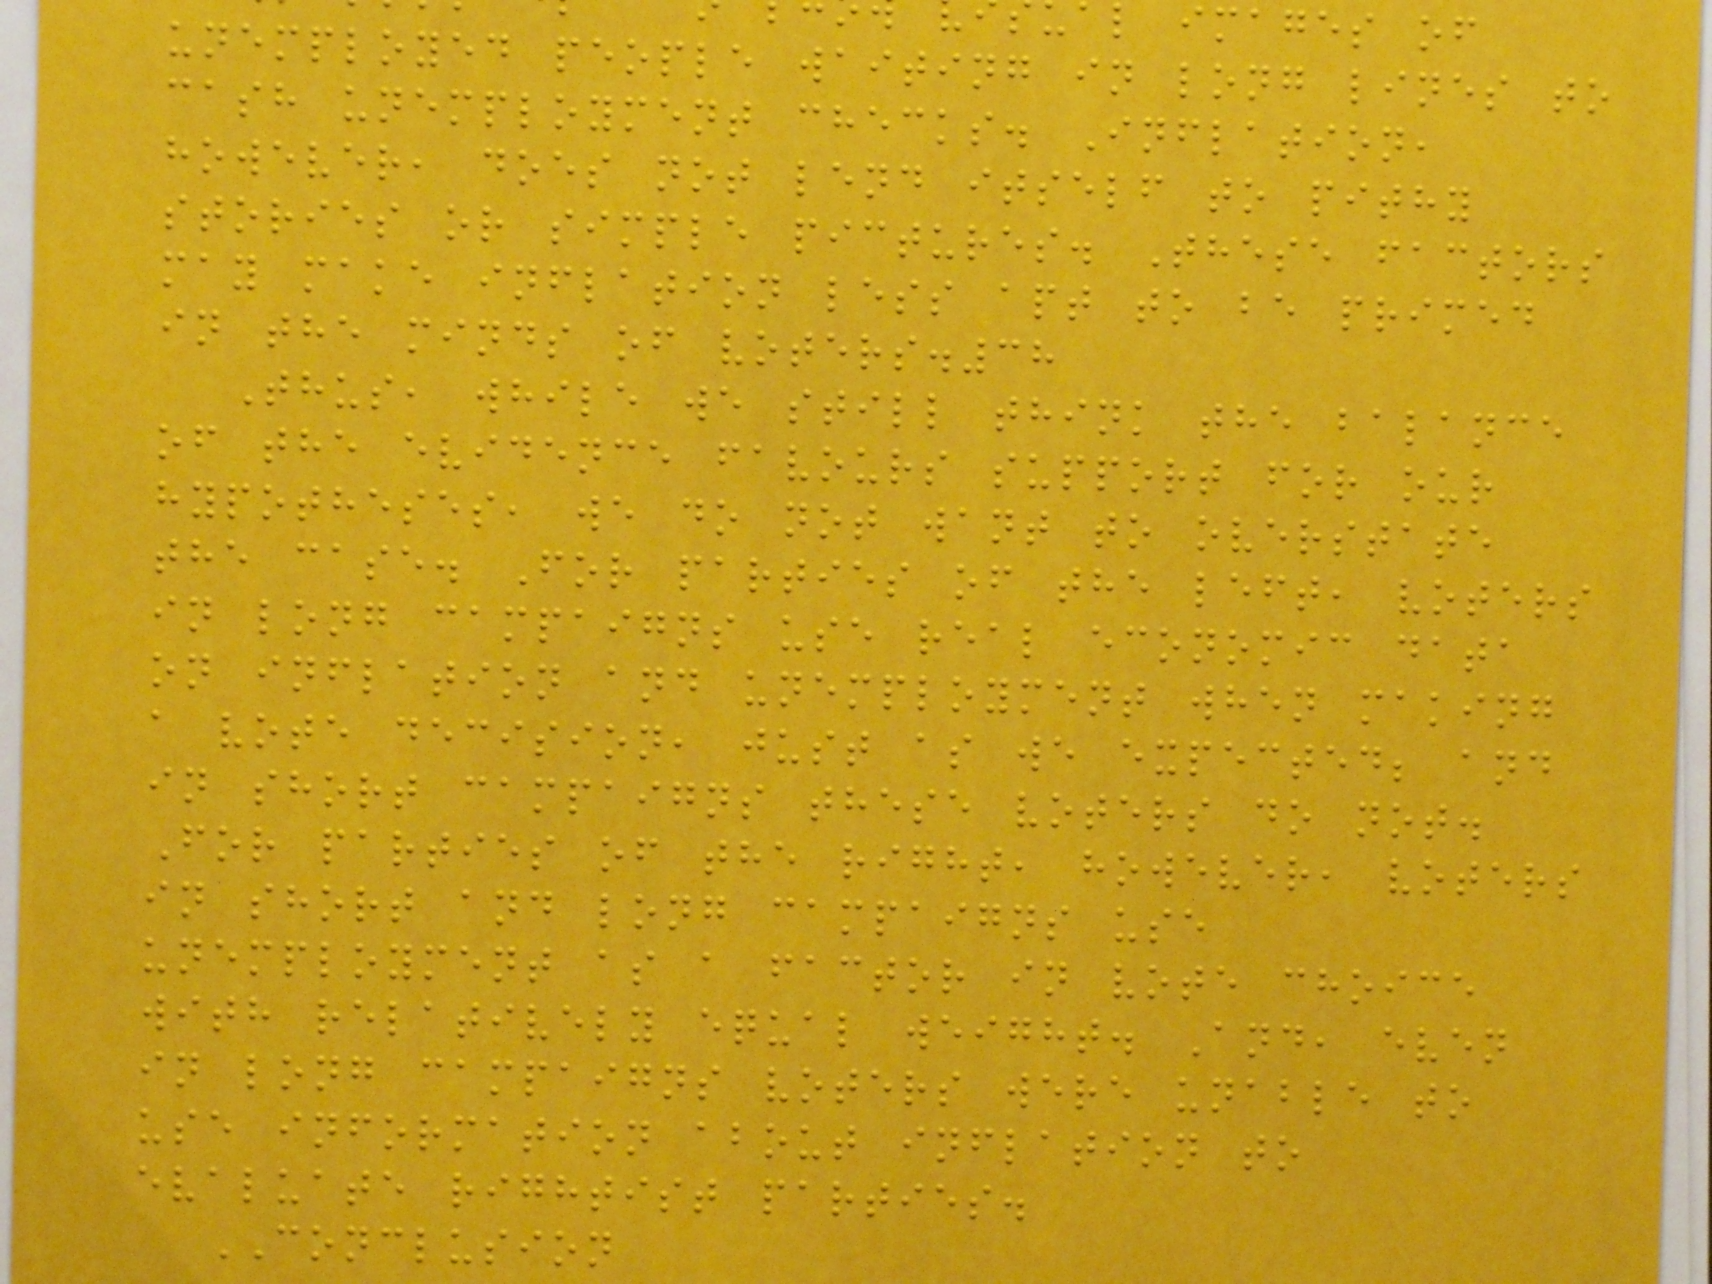l images of
unemployed people waiting in long lines to
cash unemployment checks. Inflation,
however, does not lend itself to pithy
stories or simple pictures. These factors
may make inflation less apt to be primed
in the minds of voters.38
Thus, while we still think the balance
of the evidence favours support for our
hypotheses, we do not want to overstate
the case. For parties of the left, voters
in long campaigns use real economic data
on inflation and unemployment when making
a vote decision, just as we expected; and
in short campaigns these voters do not.
For parties of the right, however, voters
in short and long campaigns use
unemployment as a factor in vote choice
with relatively equal weight. And, even
in long campaigns voters were unable to
use information about inflation to
evaluate rightist parties.
CONCLUSION
